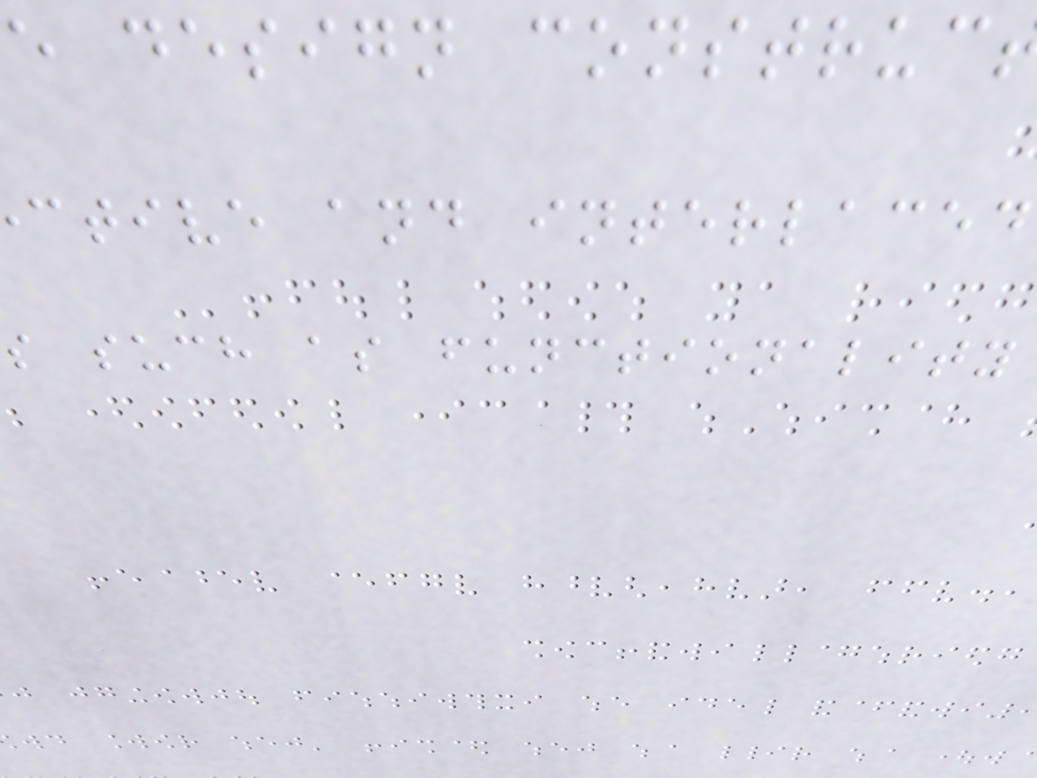e design construc
ctive and interlaced
such as functionality
